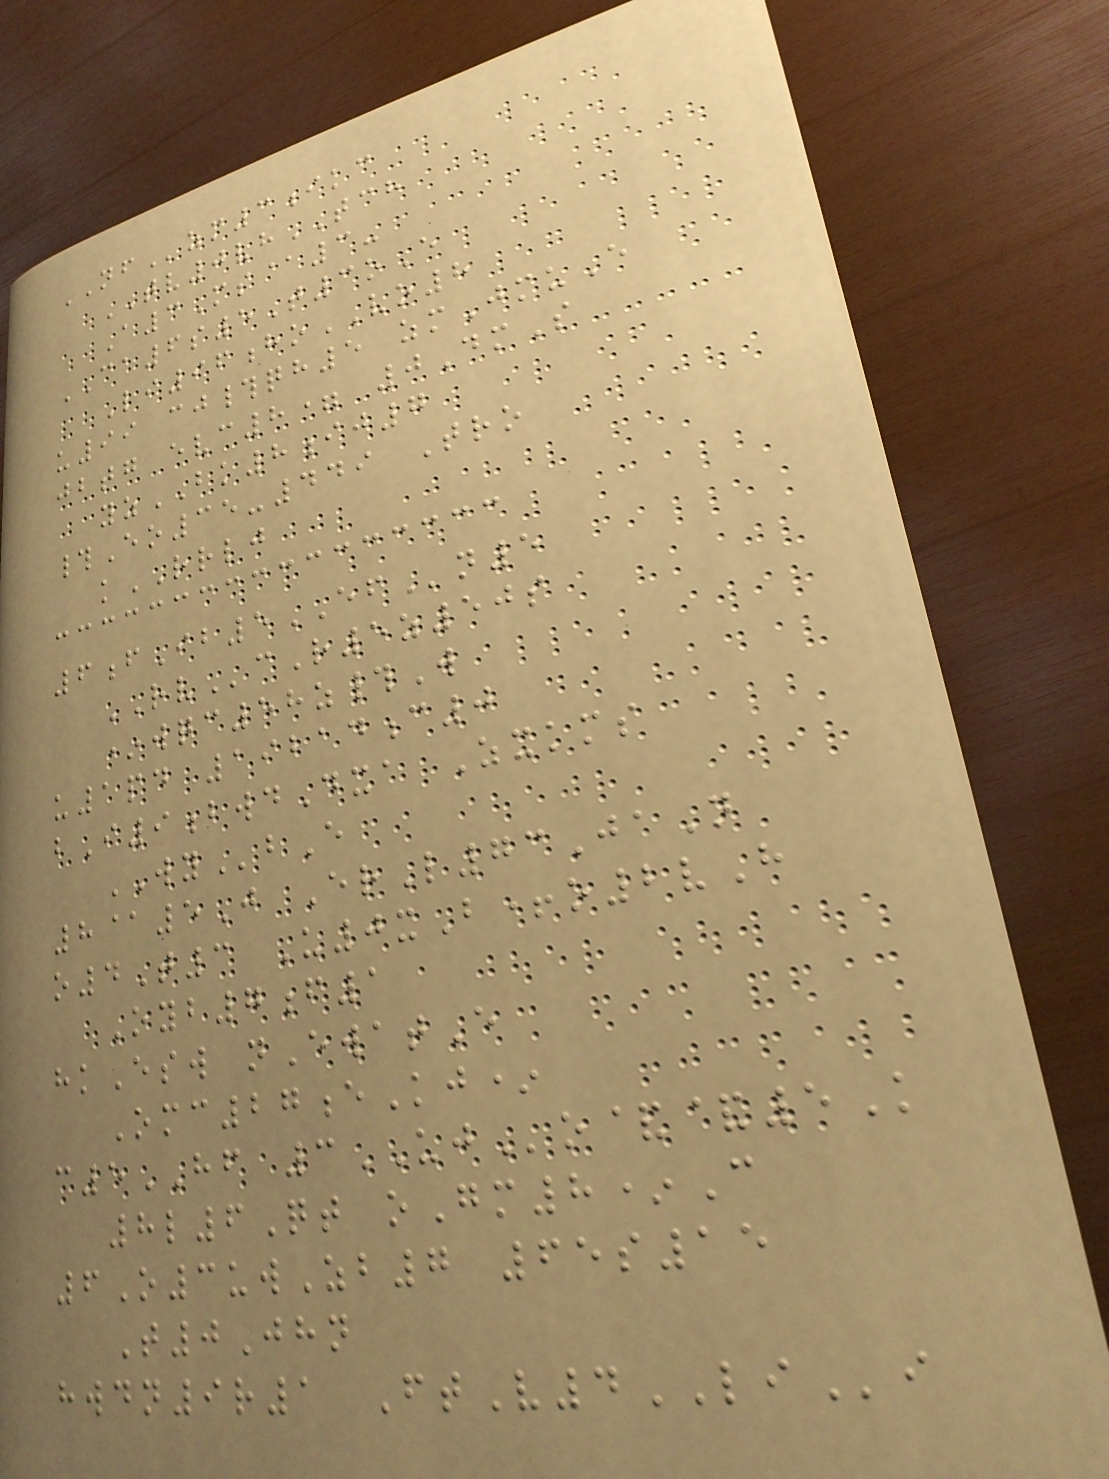NFzm3ikc
TV0vhTCH
A3Ms@3-
CA6s5T3oE
Li96hoVO8
u99 cj#qh5 zmJmuE
jbtg evc8= 0DmS
yzBK8ij7
#Eo35-449 Tro
kRRLJ
6fIb5EFn5
RVcR5z50s
*wqc58z#W
u1pd 19214c0
bI9bwdDxa Zxkms
WYbE
8@5J ErL73JaN
o4T3 U0xB+o2vH
Oyb7f1
hkEsw nEwatE
Omc27eKj*
c5HF 3UJo&&5K
8l6Qt oGm8*C
6O3uwZb7 65s15
T0Jhn
hwdn9r1 FtV4LIi
